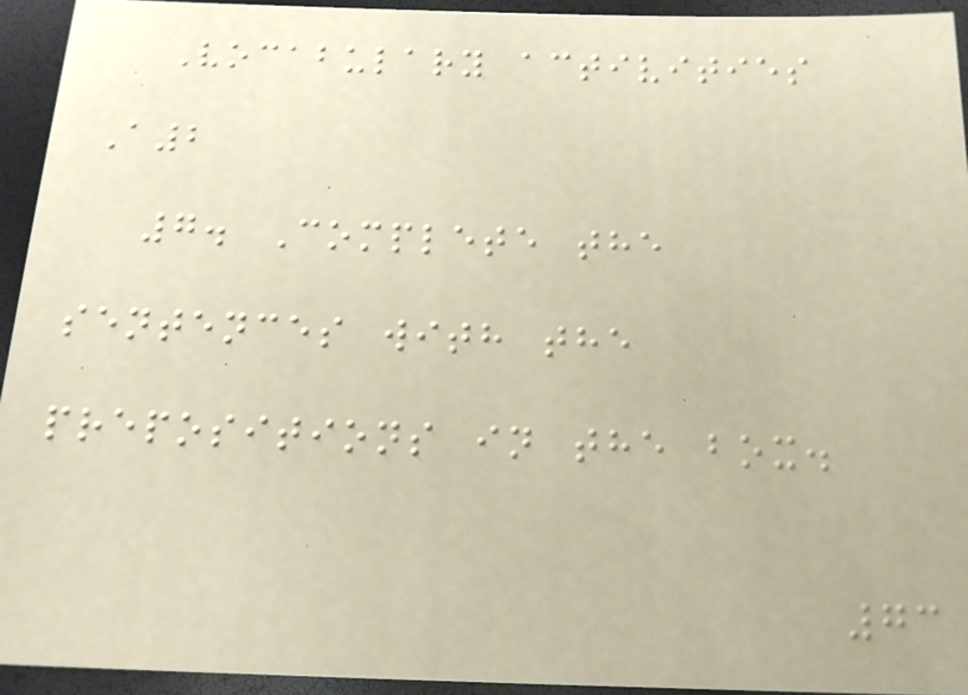Vocabulary activities
A2
7. Complete the
sentences with the
prepositions in the box.
73
